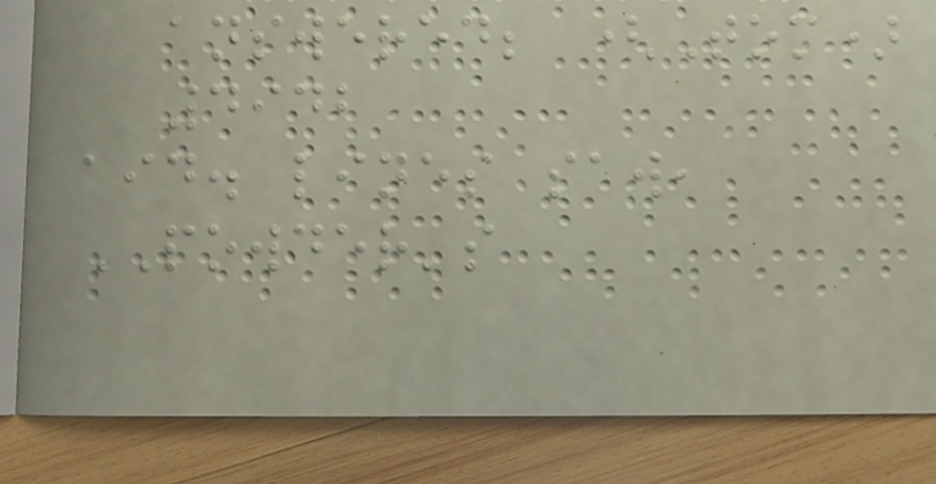answered; (Tom)
4942
aid. lines saw,
POWDER's
